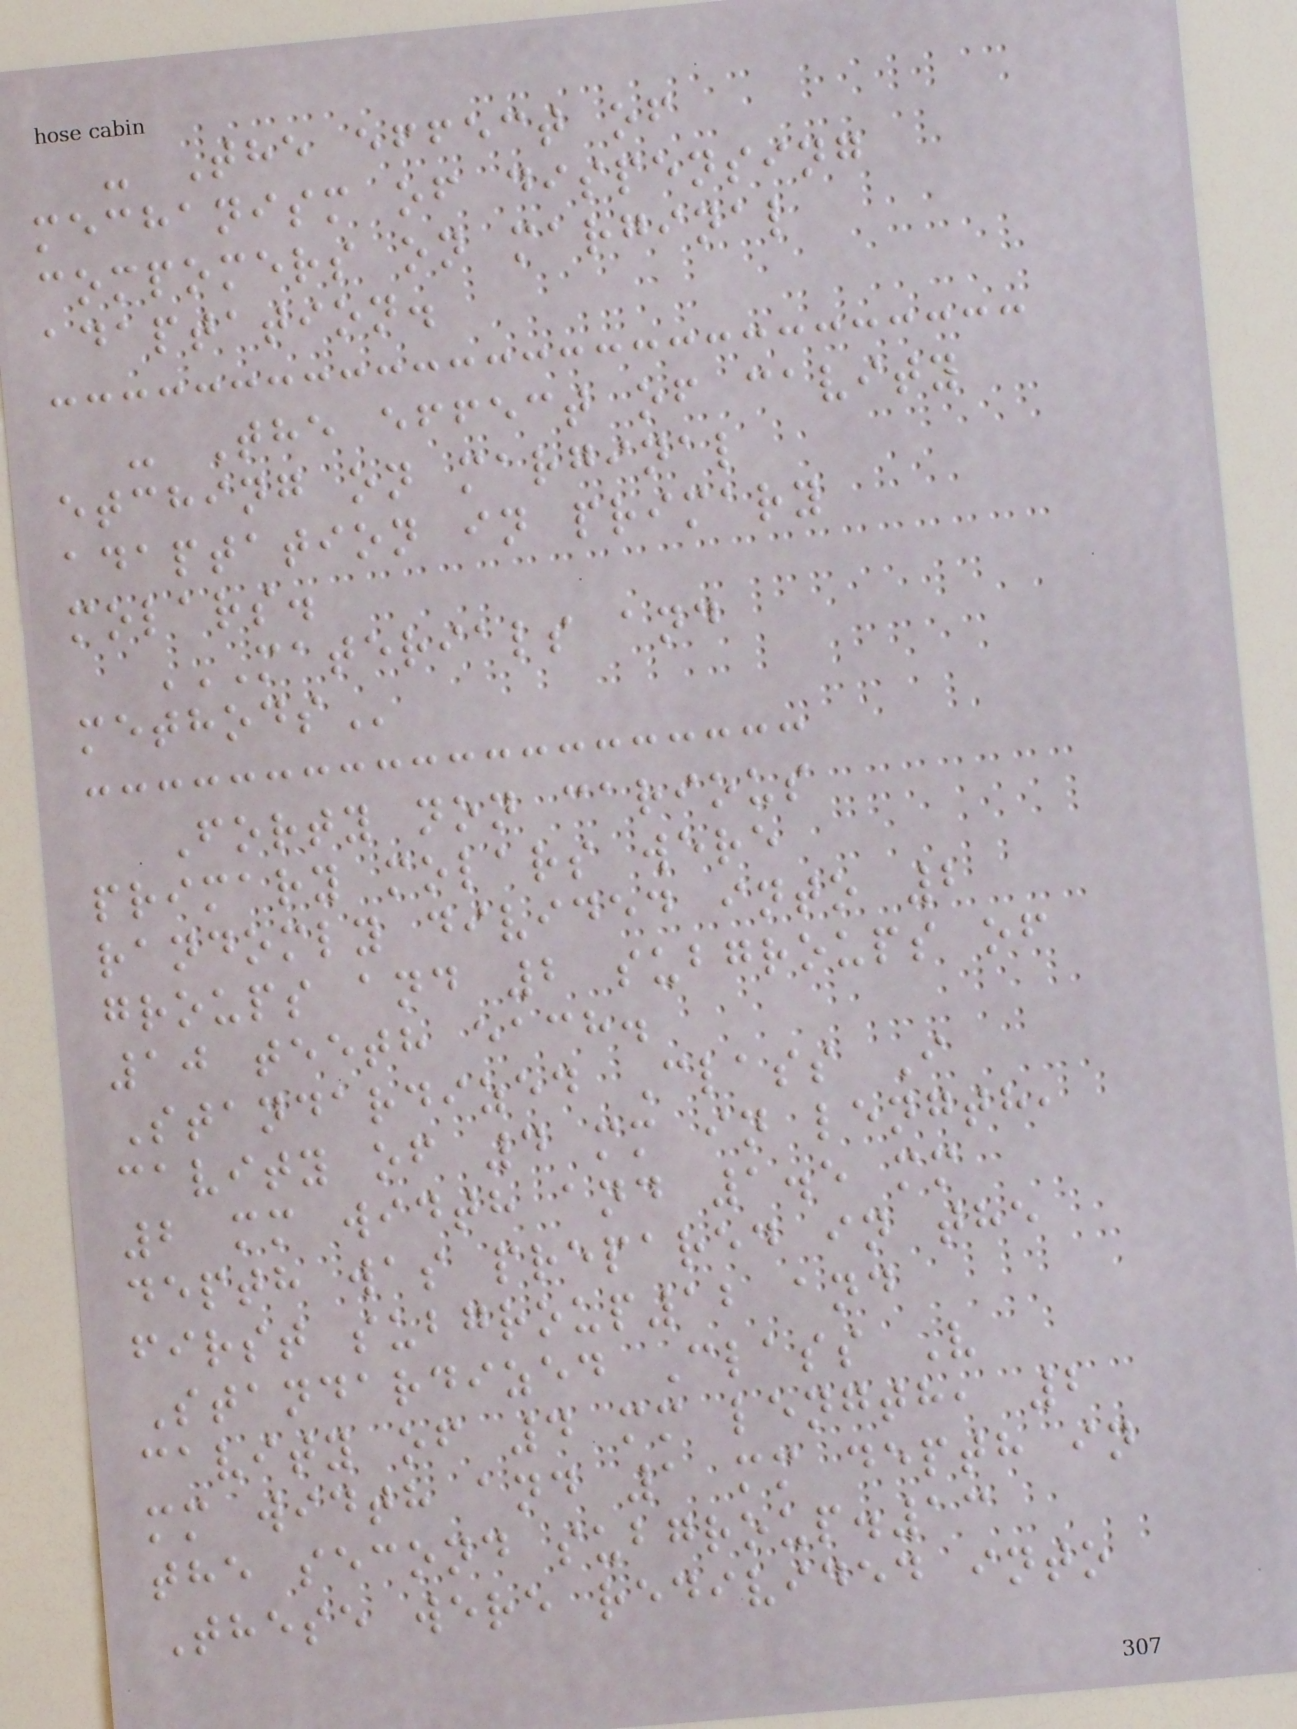- The effect of
mechanism of dispensing
compomers on marginal
adaptation.
- The effect of cavity
etching on marginal
adaptation in primary
molars.
MATERIALS AND
METHODS
Forty non carious
primary molars were
randomly divided into 2
groups and 2 subgroups of
10 teeth each.
Standardized Class I
cavity of 4 mm in length,
2 mm width and 1.5 mm
depth was prepared in the
first subgroup12 and
Standardized Class V
cavity of 4 mm length, 2
mm width and 1 mm depth in
the second subgroup.13
These were redivided into
